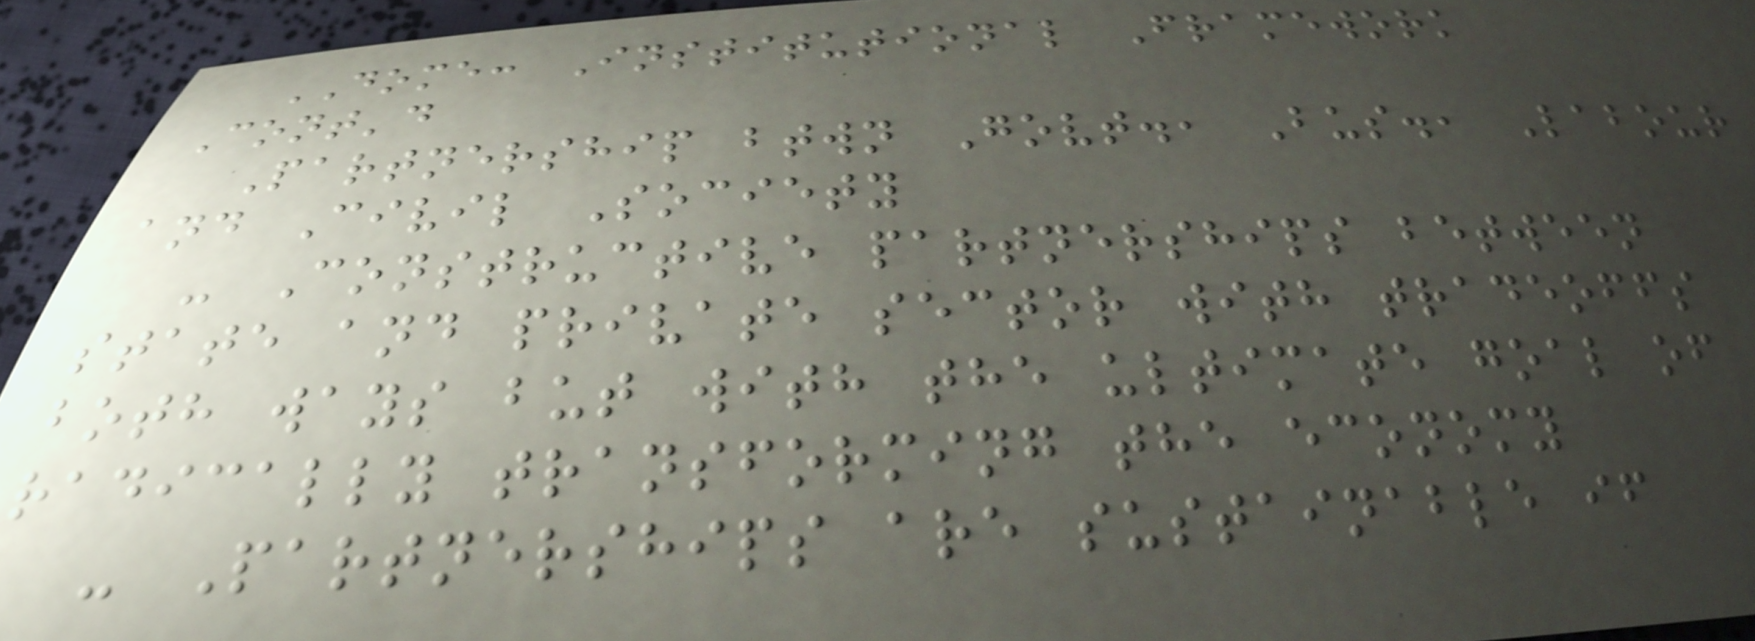DOME: Institutional Framework
Cont'd
Partnership btwn Govt., Bus., Labour
and Civil Society
- Constructive partnerships between
state and private sector with tradeoffs
both ways but with the ultimate goal of
radically transforming the economy
- Partnerships are sustainable if
